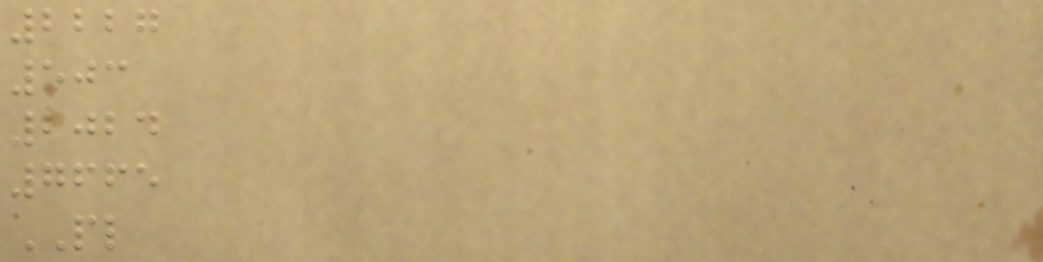2227
503
2024
7665
PL
